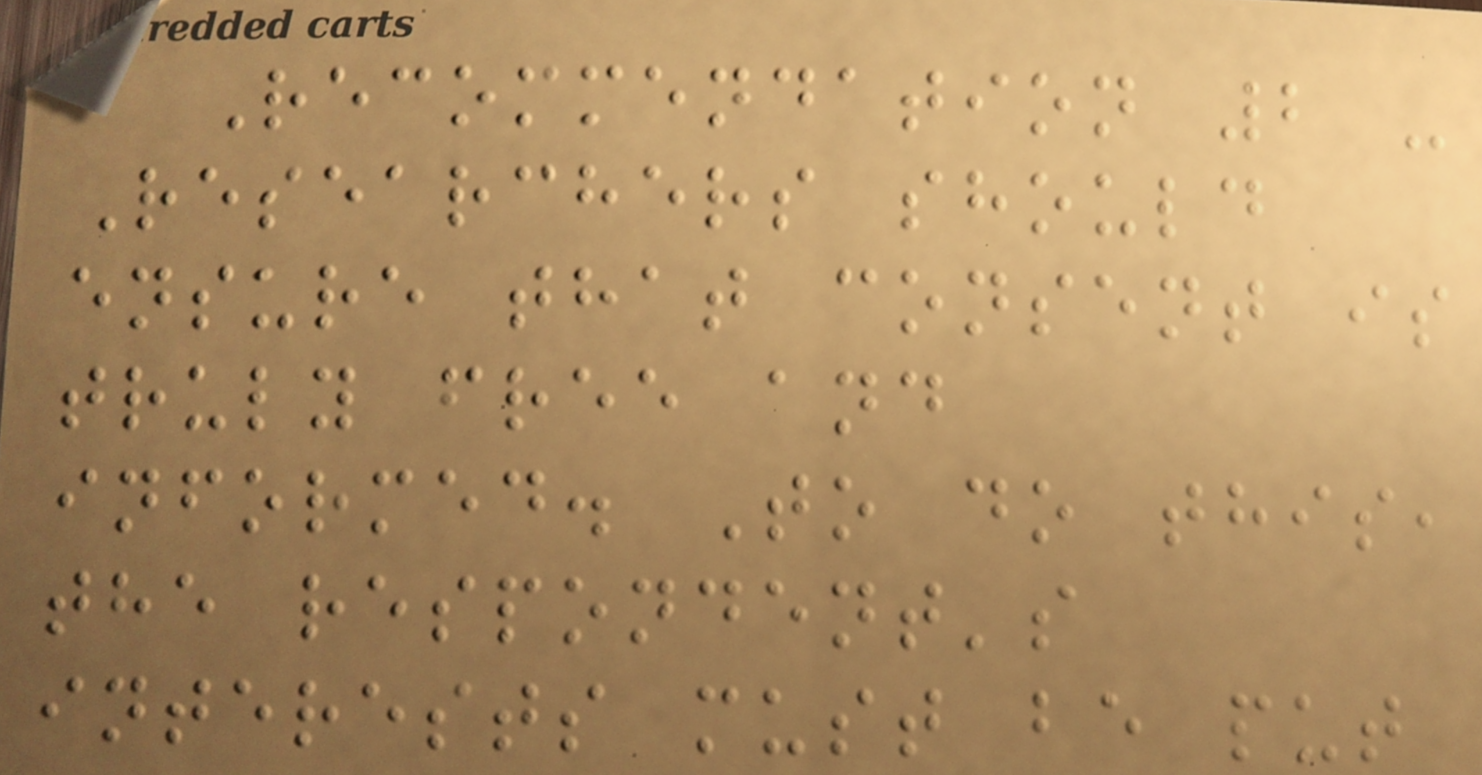Recommendation 2 -
Researchers should
ensure that consent is
truly free and
informed. To do this,
the respondent's
interests must be put
